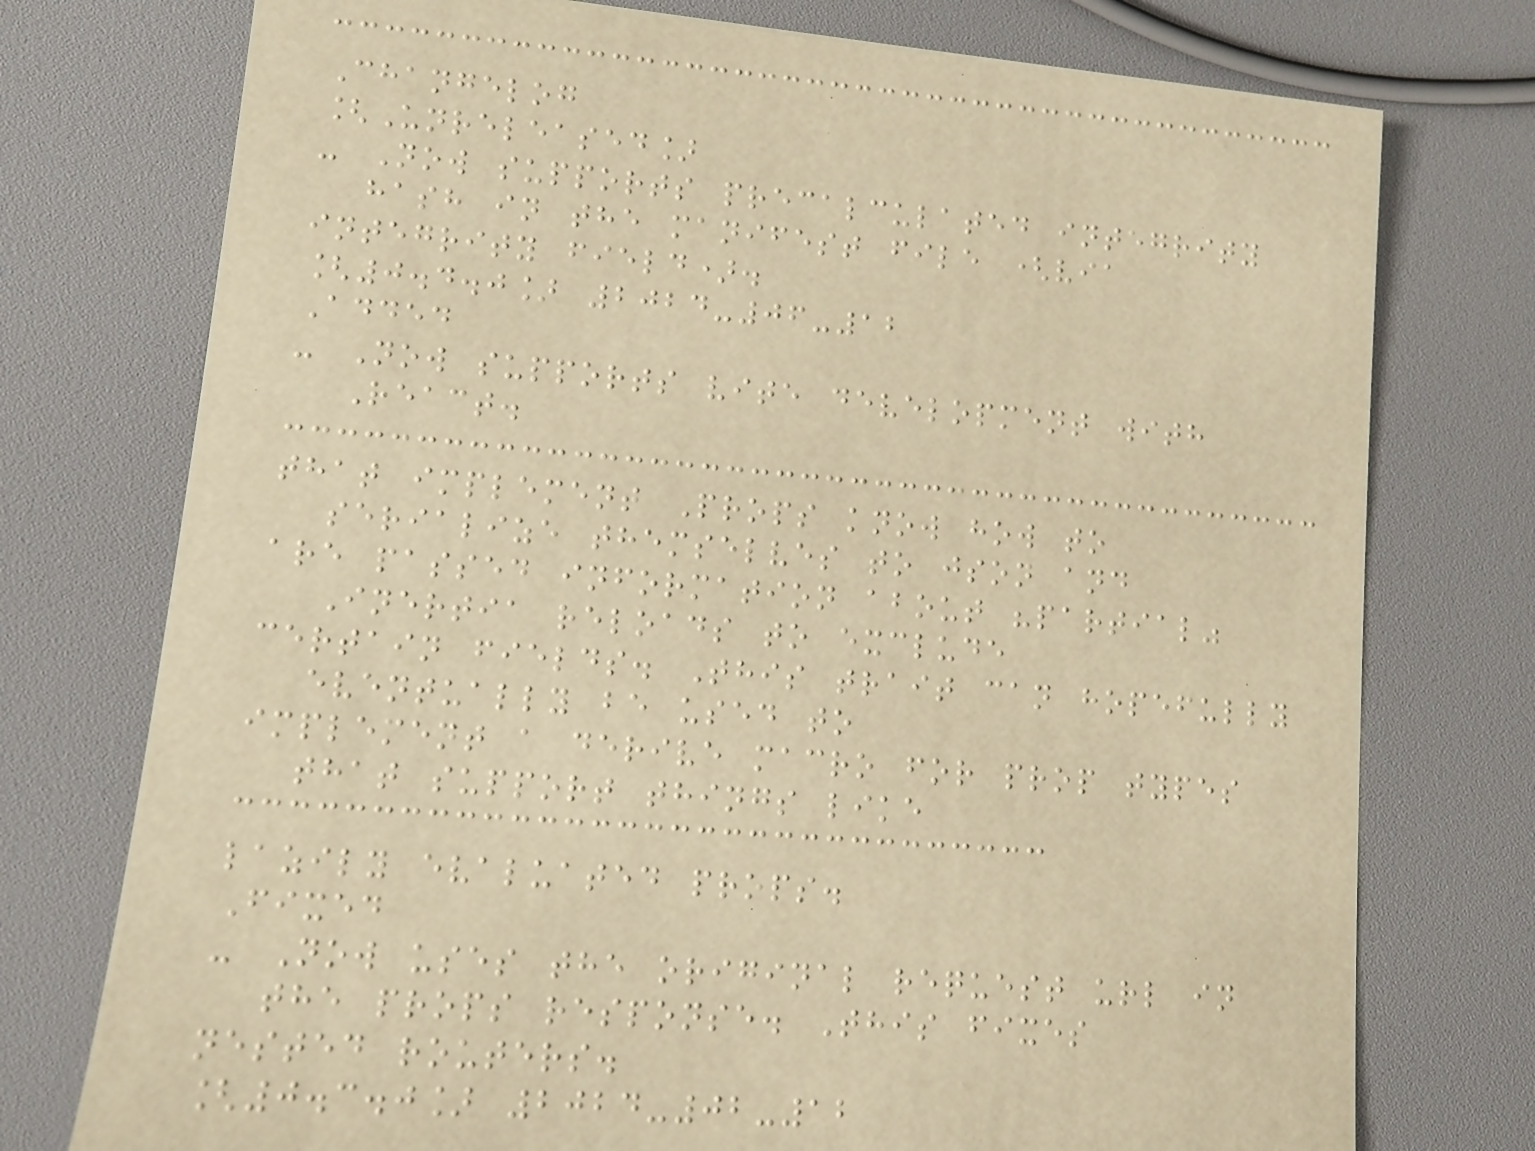Changelog
[Unreleased]
- Now supports precalculated integrity
hash in the manifest file (via
integrity field).
[0.4.0] 2024-06-12
Added
- Now supports vite development with
React.
that implement Props know how to
serialize themselves to json and
are passed information about "partial"
Inertia reloads to exclude
certain fields. This trait can hopefully
eventually be used to
implement a derive macro for prop types
that support things like
lazily evaluated props.
Fixed
- Now uses the original request url in
the props response. This fixes
nested routers.
[0.3.0] 2024-02-12
